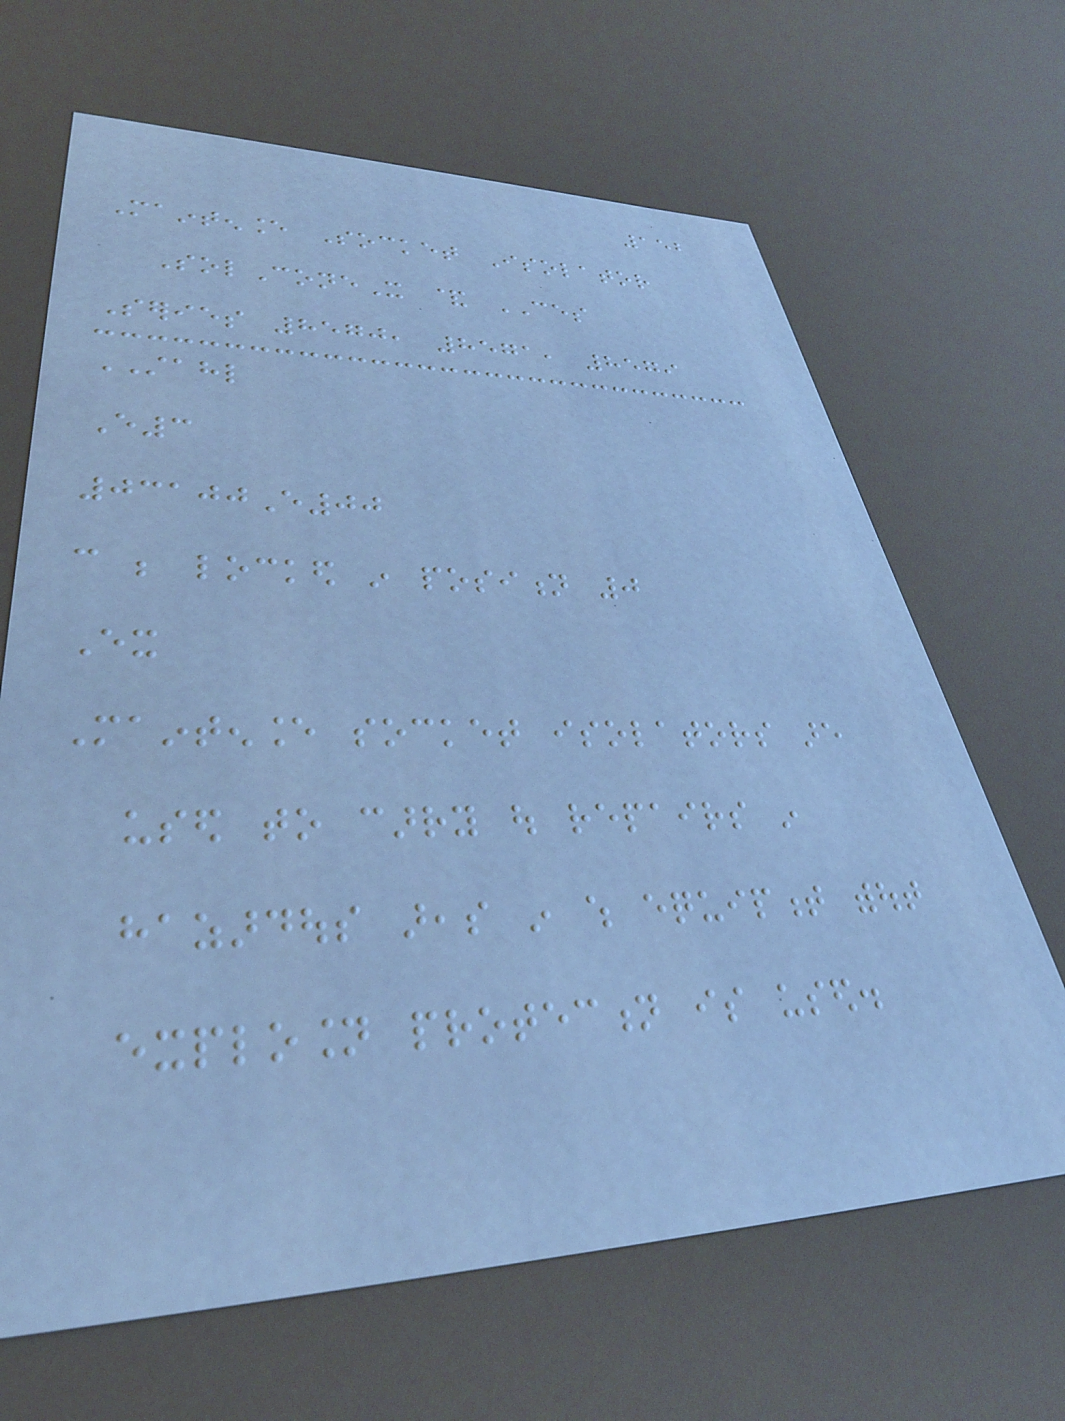152
Maintenance Socket Isolator
SolConeX & CES
Series 8570, 8571, 8579
STAHL
E3
03100E00
can be locked in position 0
Ex
Maintenance socket isolators are
used to carry out repairs in
hazardous areas in which equipment without
explosion protection is used.
